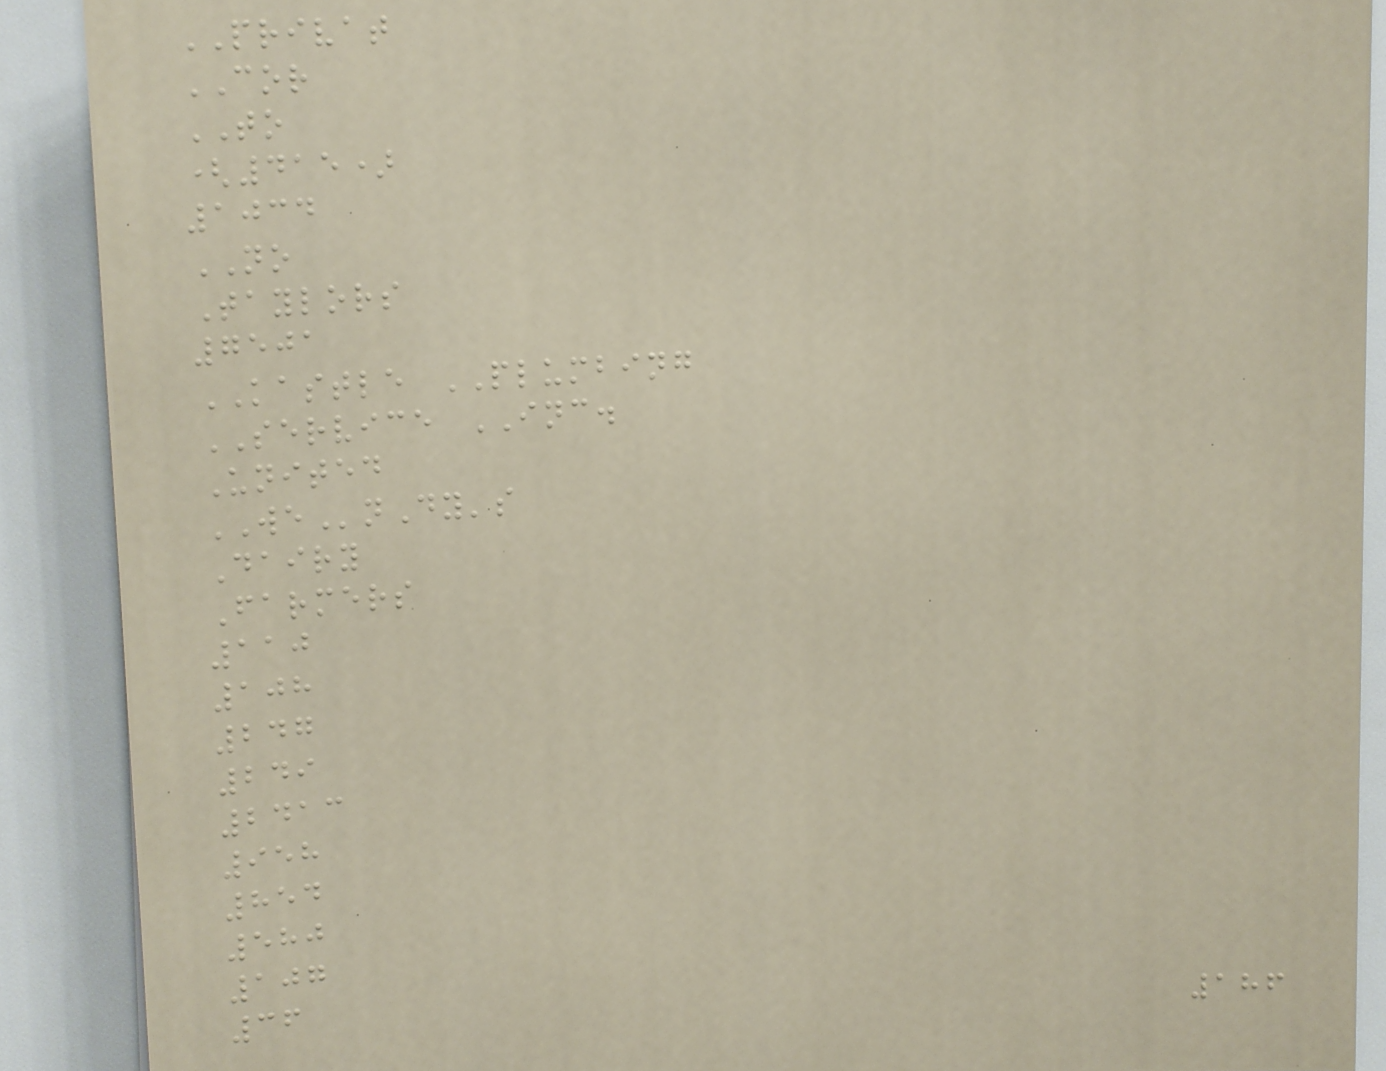PRIVAT
COR
TO
(415)
1034
NO
Taylors
7501
KASTLE PLUMBING
SERVICE INC.
United
WEnDy's
Dairy
Farmers
110
108
247
249
2413
958
854
580
107
36
186
